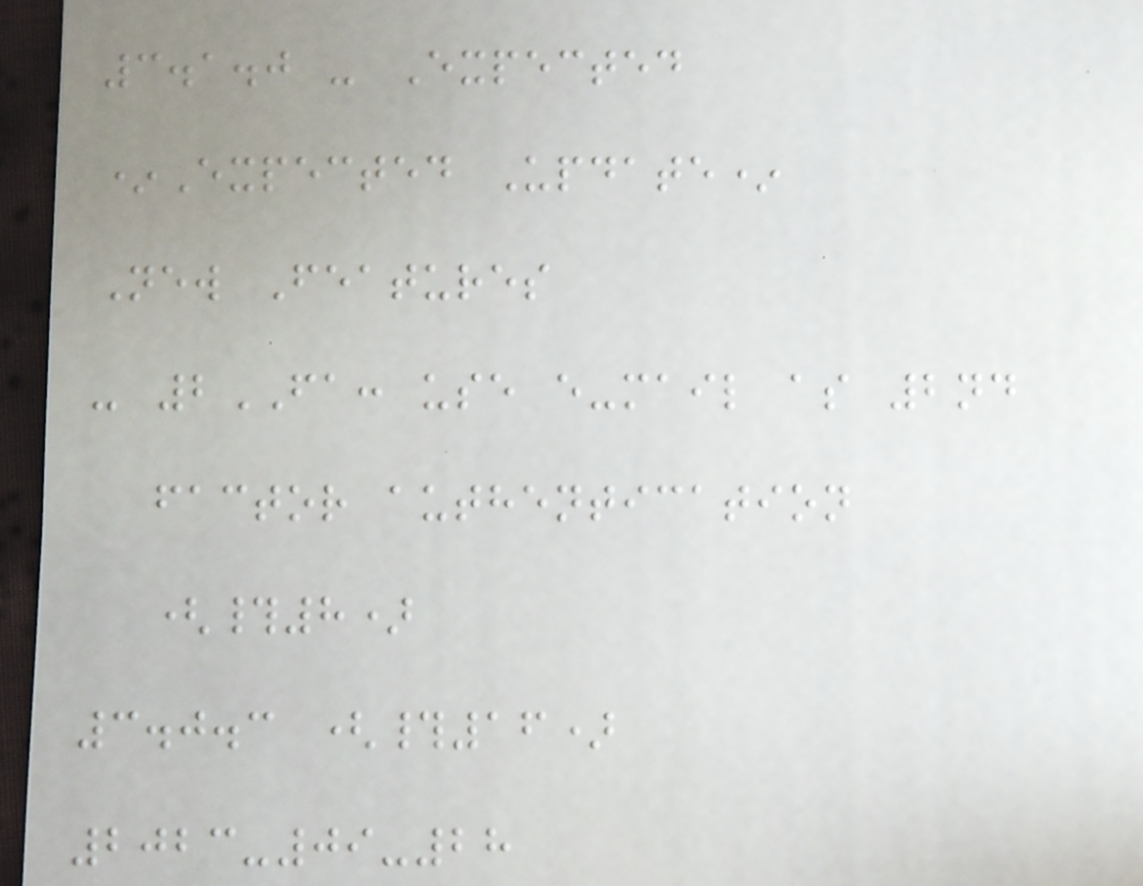3.1.0 - Expected
*Expected Update*
New Features
- 2FA: use e-mail as 2nd
factor authentication
(#8)
3.0.3 (#16)
2023-09-28
